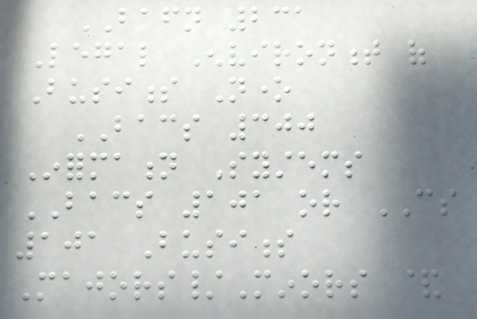BAFN 231
Legal Environment of
Business None
BACS 300
Information Systems
BACS 101 or CS
101 Business
Majors/Minors &
